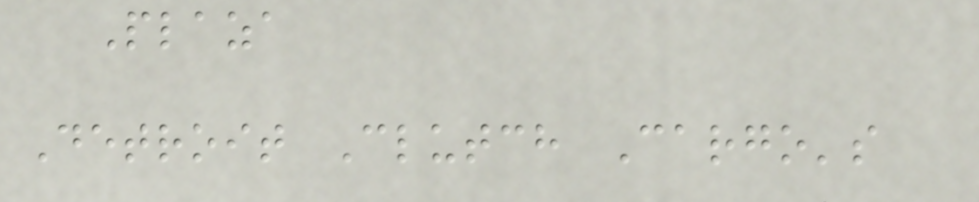Plaza
Detroit Clutch Cargo's
